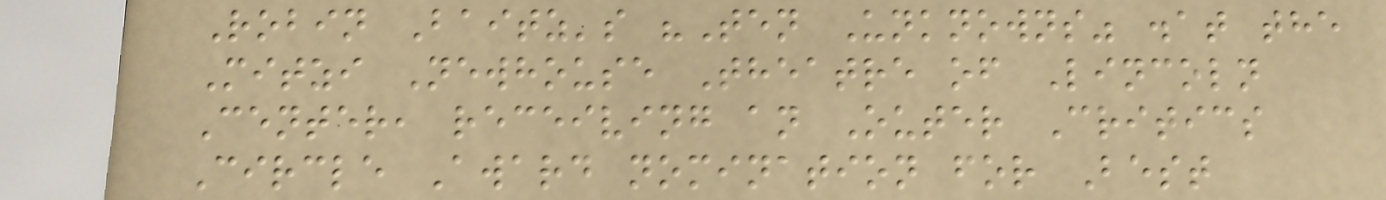Robin Baitz's "Ten Unknowns" .at the
Mitzi Newhouse Theatre of Lincoln
Center, receiving an Outer Critics
Circle Award nomination for Best
